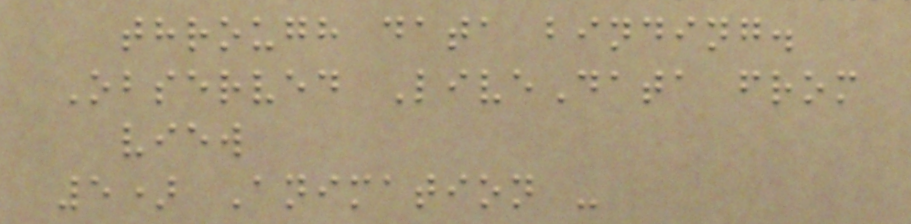through data binding.
Observed LiveData from
view
5) Animation -
